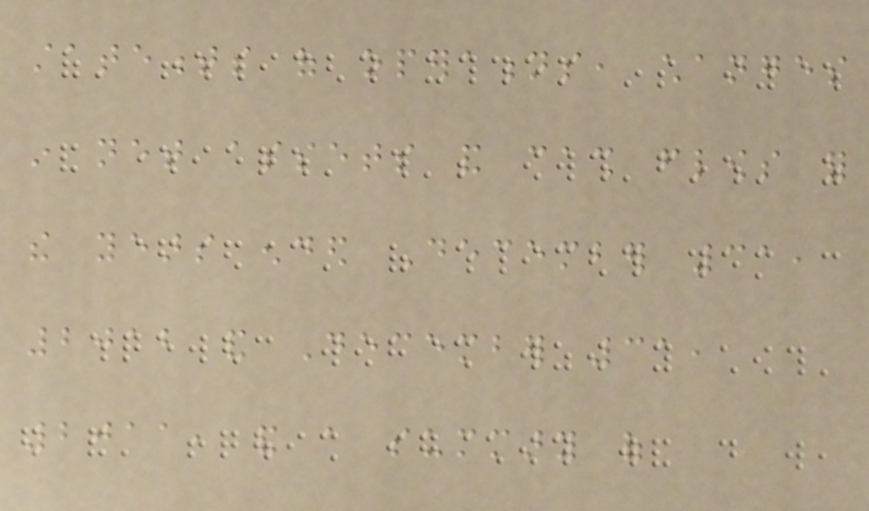statements of operations, changes
in net assets and cash flows for
the years ended December 31,
2012 and December 31,
2011, and a summary of
